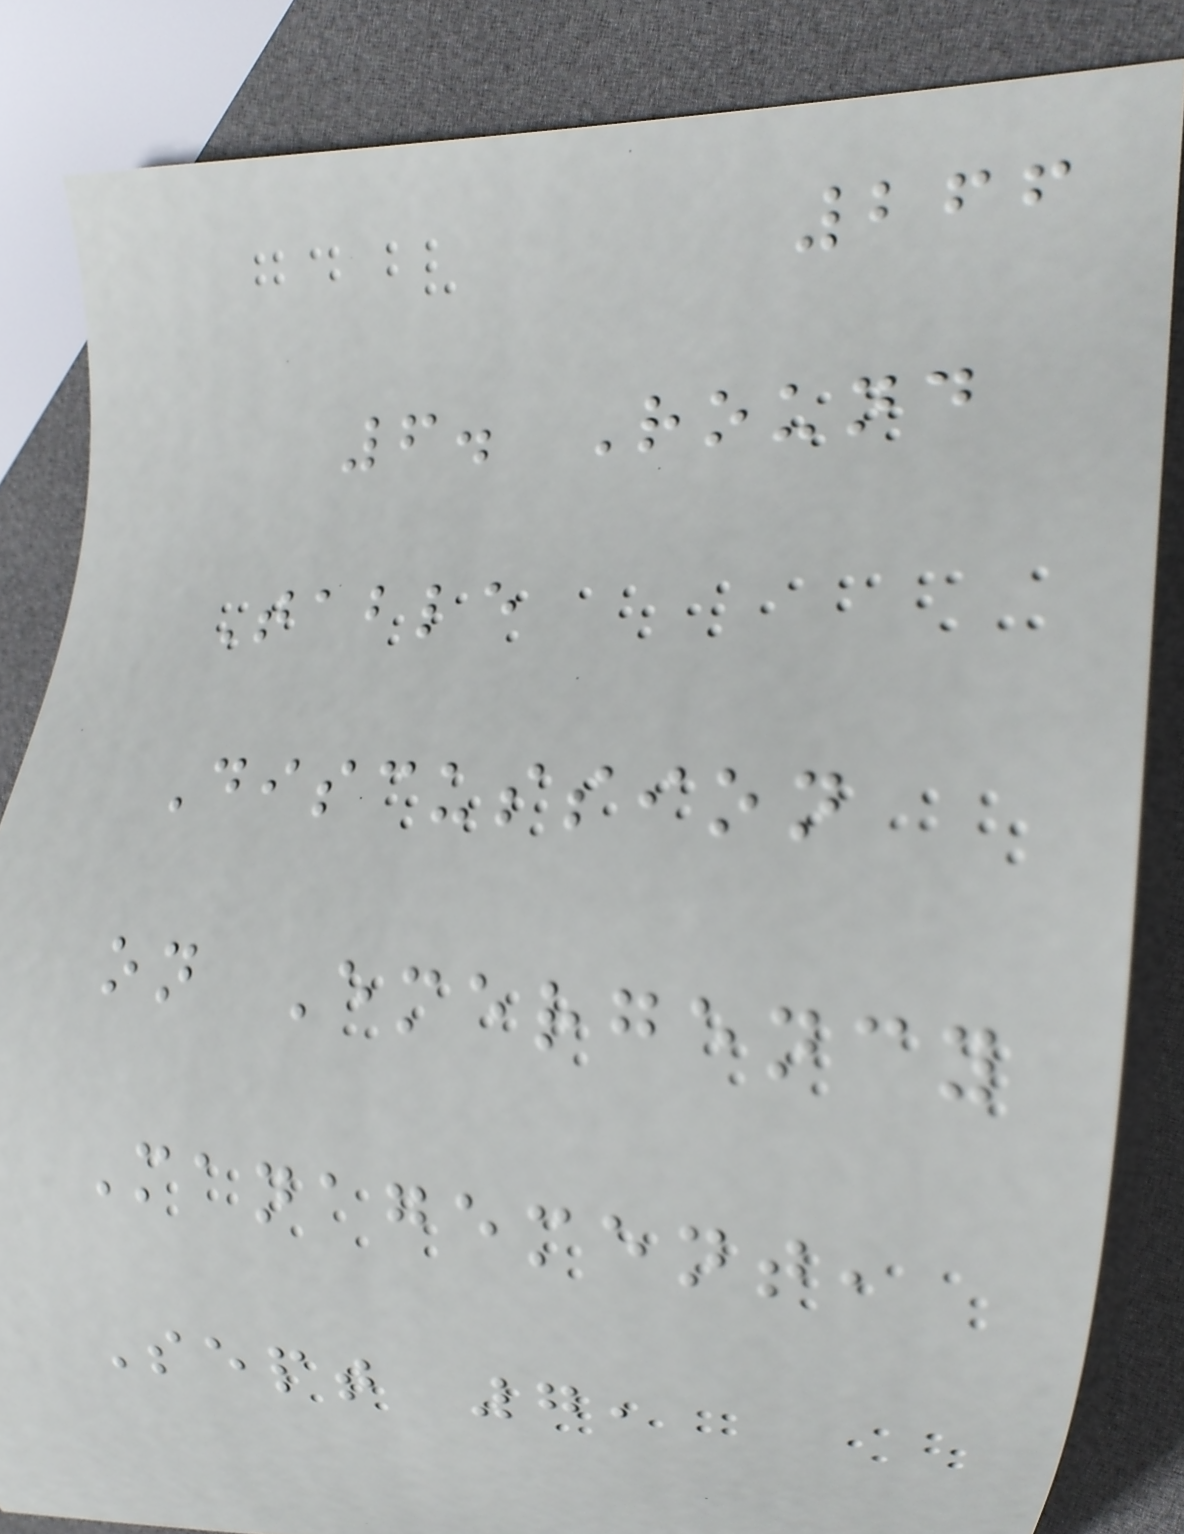266
6. Round
Table
Discussion
on Emergency
Management,
Sept 7,
